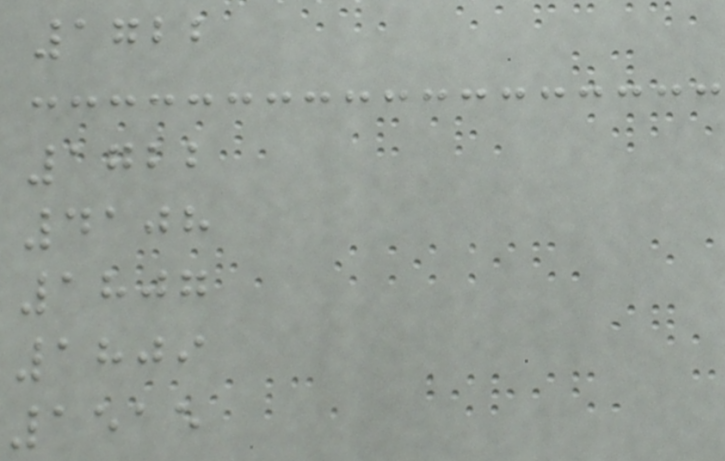1722
1722
4108
1807
1809
1515
